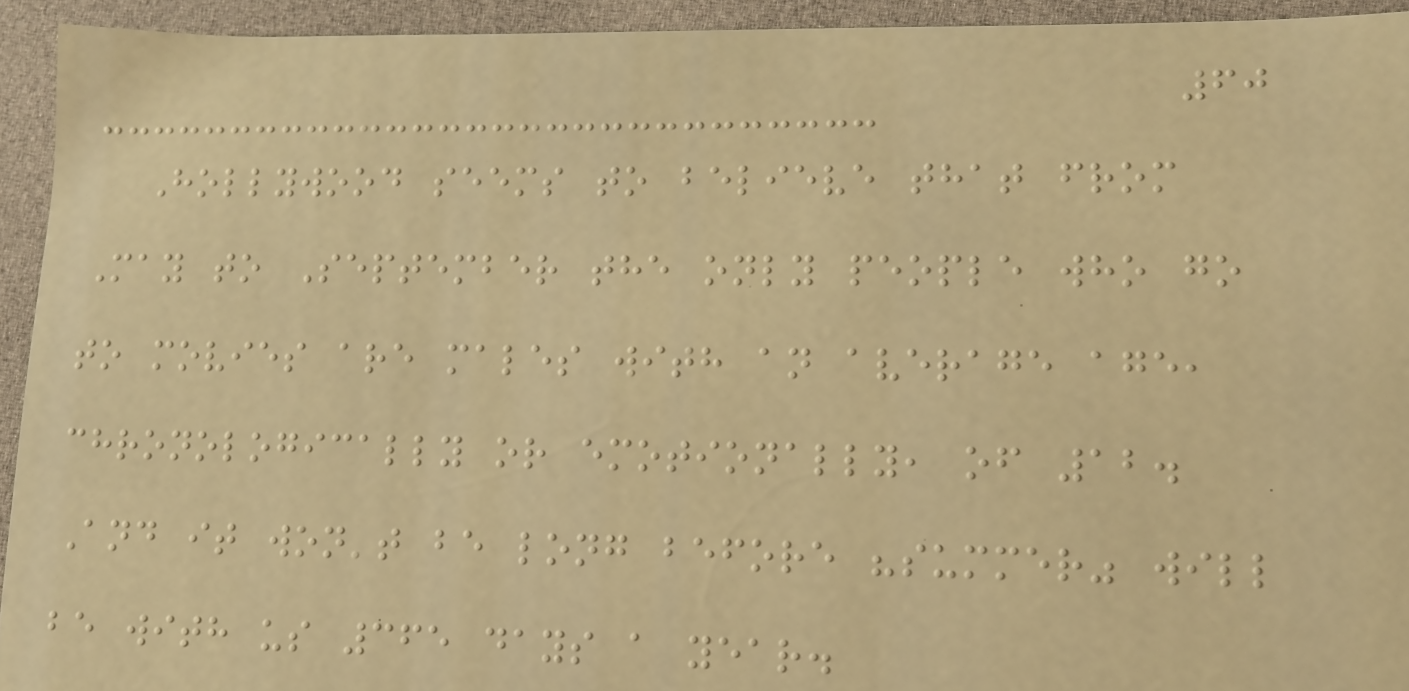60
Hollywood seems to believe that from
May to September the only people who go
to movies are males with an average age,
chronologically or emotionally, of 12.
And it won't be long before "summer" will
be with us 365 days a year.
